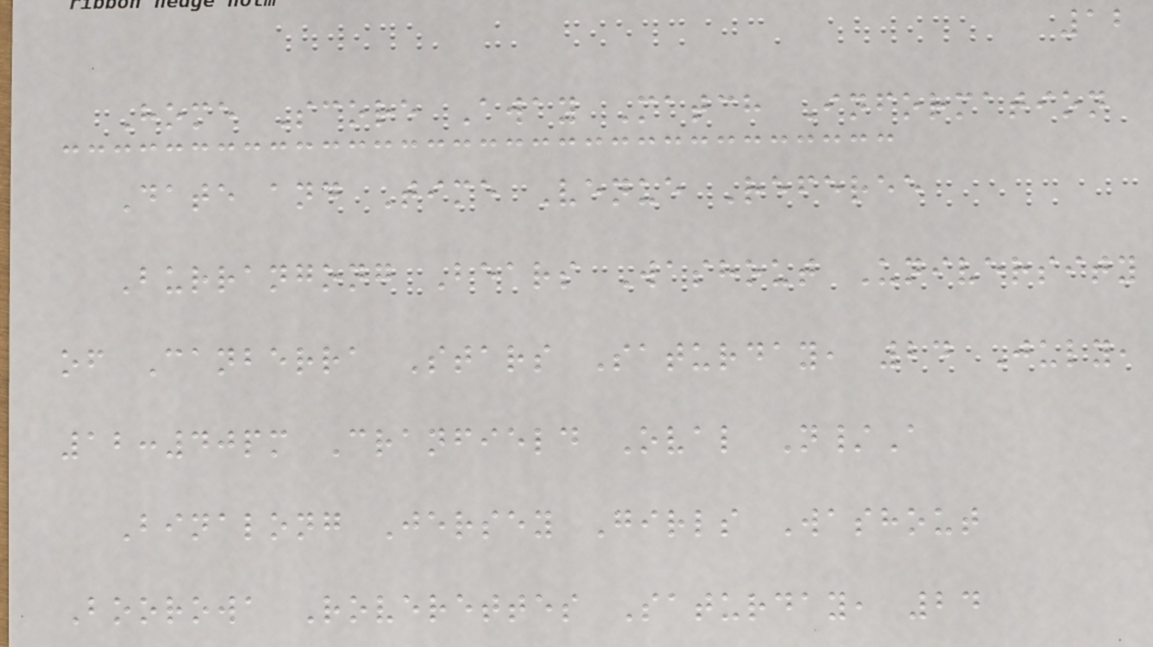12
Home Score Away Match Information
Date and Time Venue Referee
Burrangong Bears Washout University
of Canberra Stars Saturday, 24 July,
12:40pm Cranfield Oval N/A
Binalong Jersey Girls Washout
Boorowa Roverettes Saturday, 24
